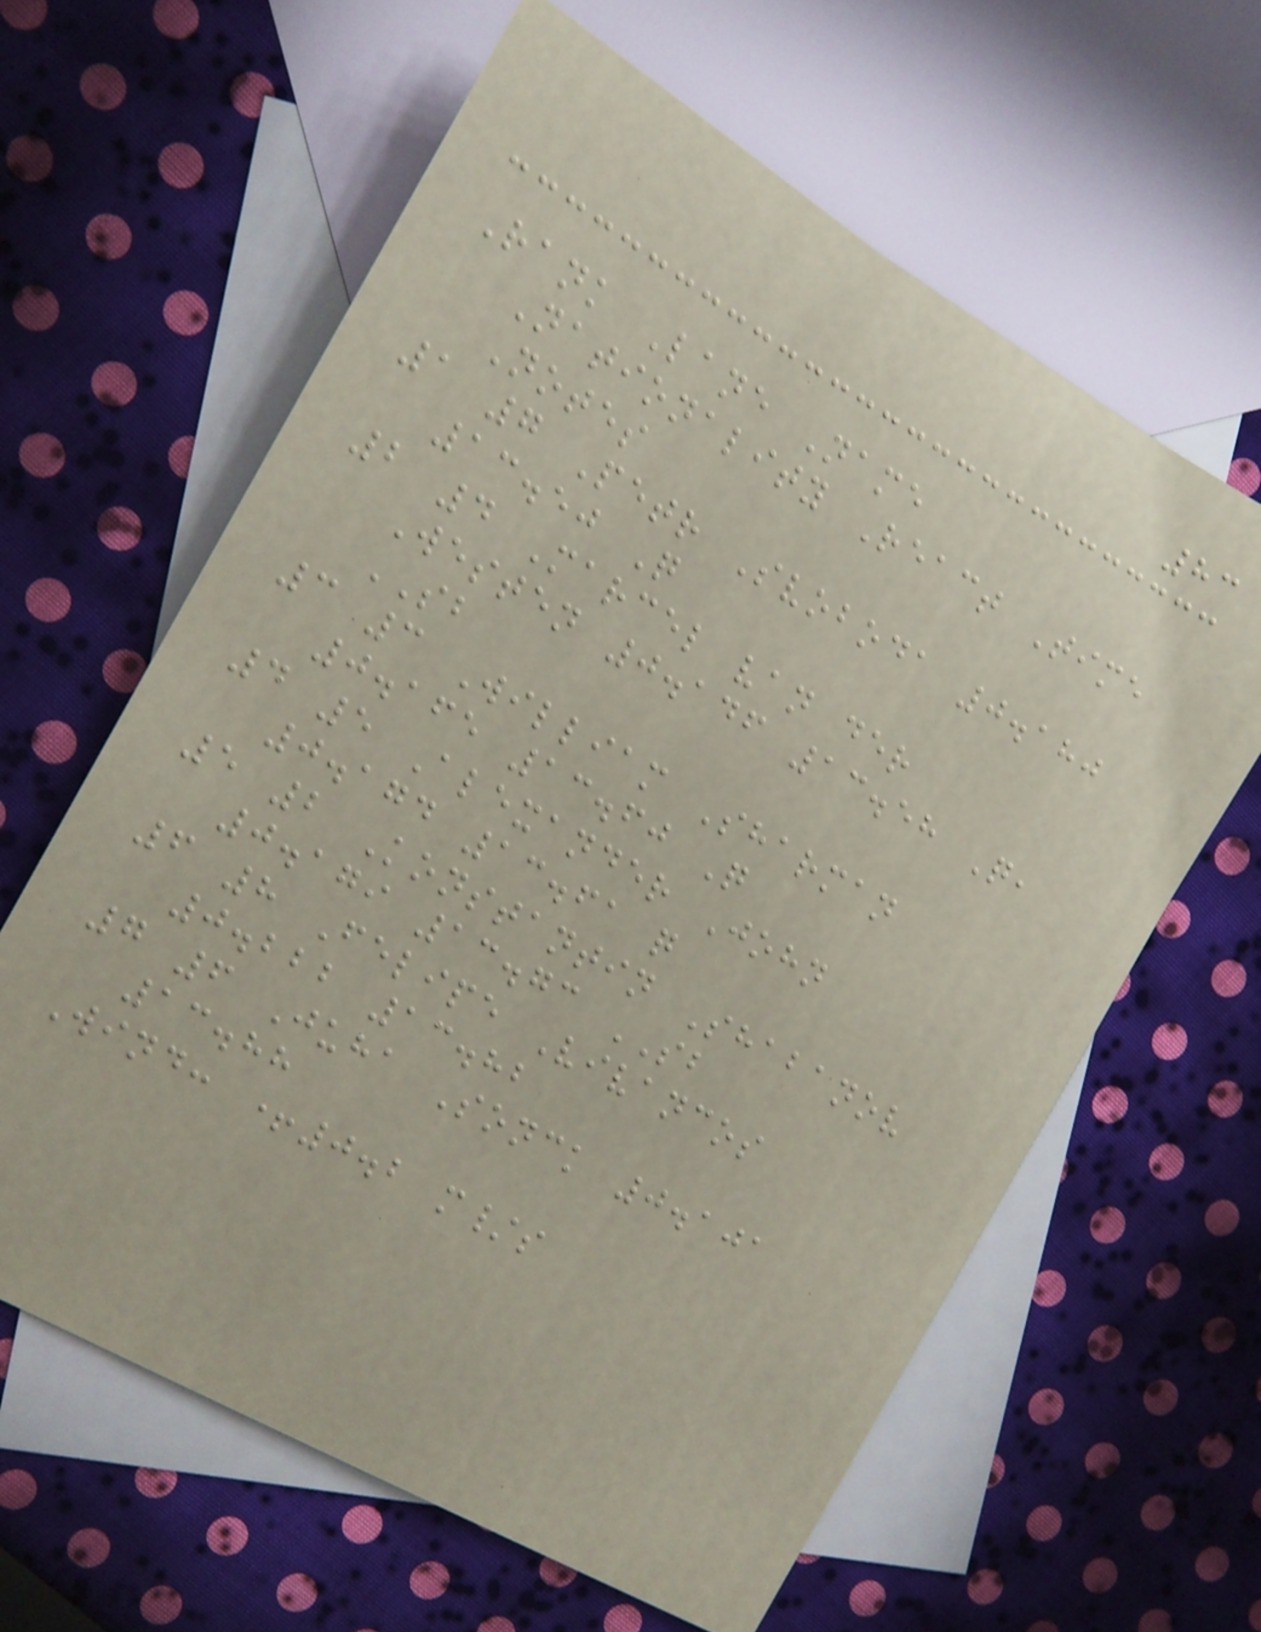83
Rank Lane Name
Nationality React Time
Notes
1 7 Petr Svoboda 0.180
13.50 Q
2 4 Marcel van der
Westen 0.146 13.58 Q,
SB
3 3 William Sharman
0.165 13.60 Q
4 5 Alexander John
0.174 13.61 q
5 2 Konstantin Shabanov
0.179 13.73 SB
6 8 Felipe Vivancos
0.222 13.82
7 6 Juha Sonck 0.101
13.88
Wind: +0.2 m/s
